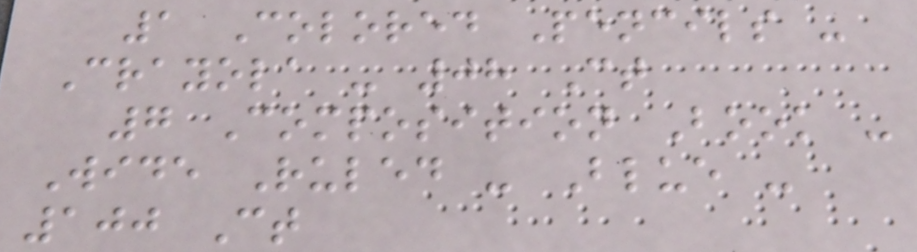1 Colored Pencils -
Crayola - 08 Ct
7 Composition Book -
Wide Ruled - Blue -
100 Ct
